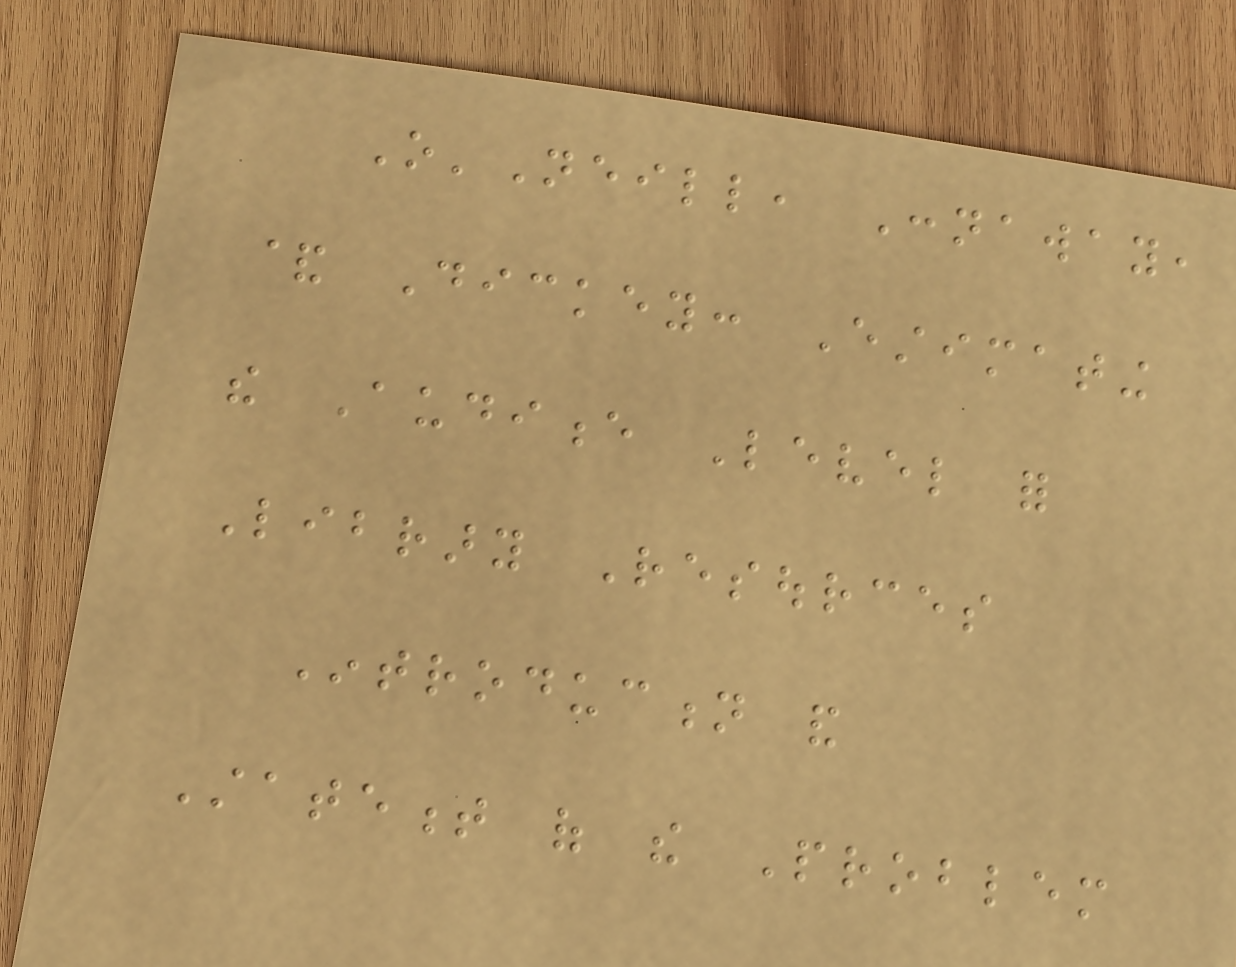O'Neill, Connaway,
& Dickey: Estimating
the Audience Level for
Library Resources
Introduction and
Statement of the Problem
